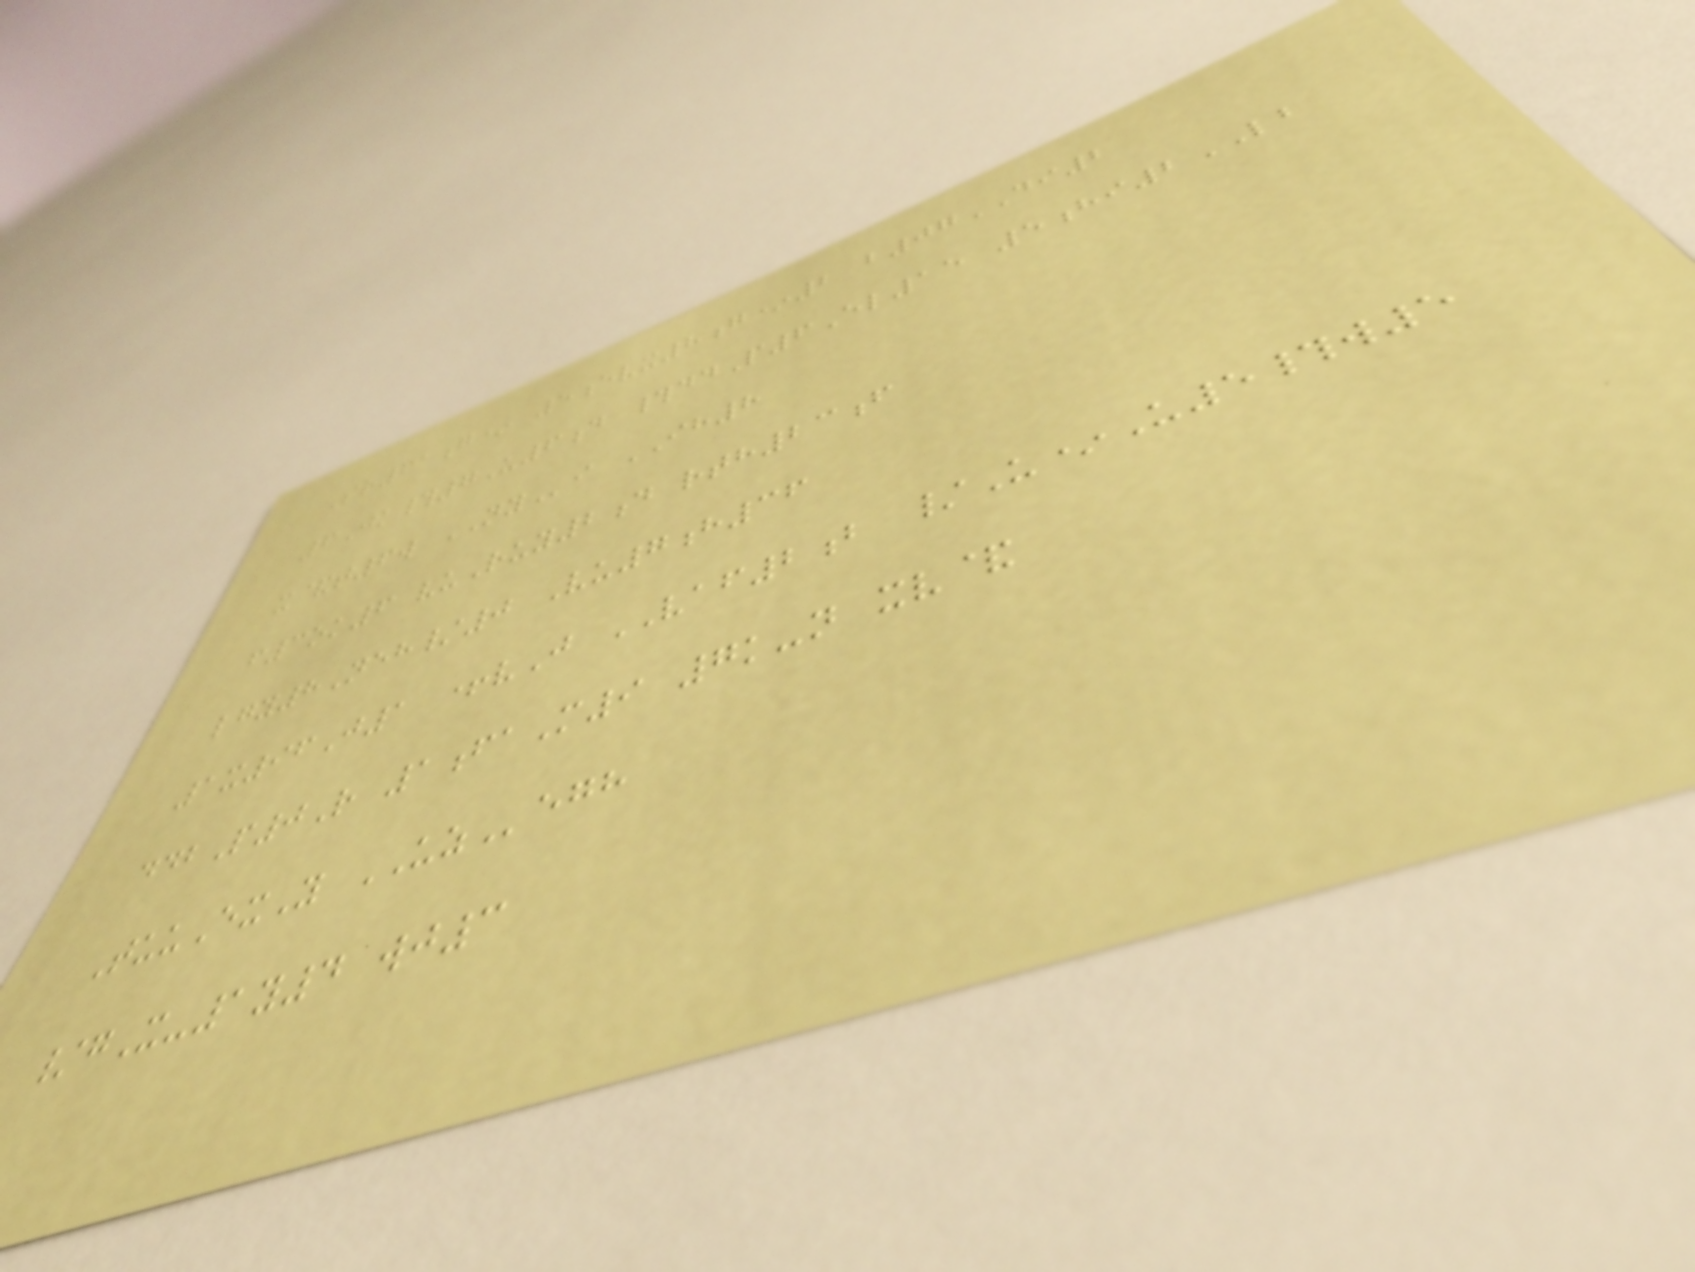Sr61g* 5evx8g*2 b07DI2
6Jk#7U6d #ddP6El15 5hi2LB
x&t6w NYi IH8
f3ok6 vuRuy2d rth23f
lgy8Neh/0 Vu7h36
1x96J1 +vJ VAF2b /U*U5#w5
ddbP0R 1faM9 7k-n xv&
TuuExY UZegh
/gX-1y4 wj3
